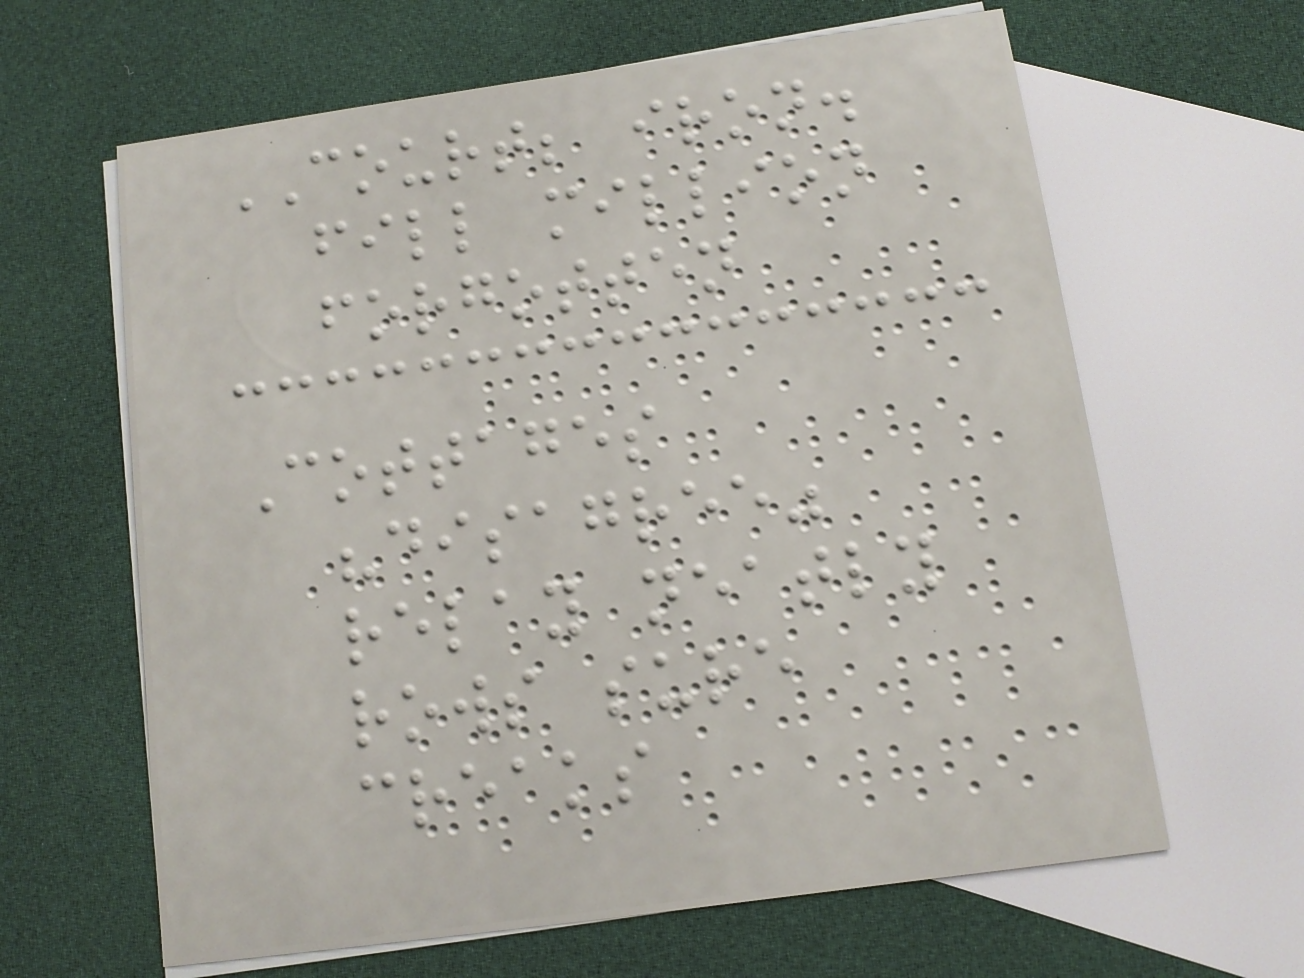COURT; iron.
fill million
forgotten
Cottages
"disagree"
relay neatly
rows sure
creaks
